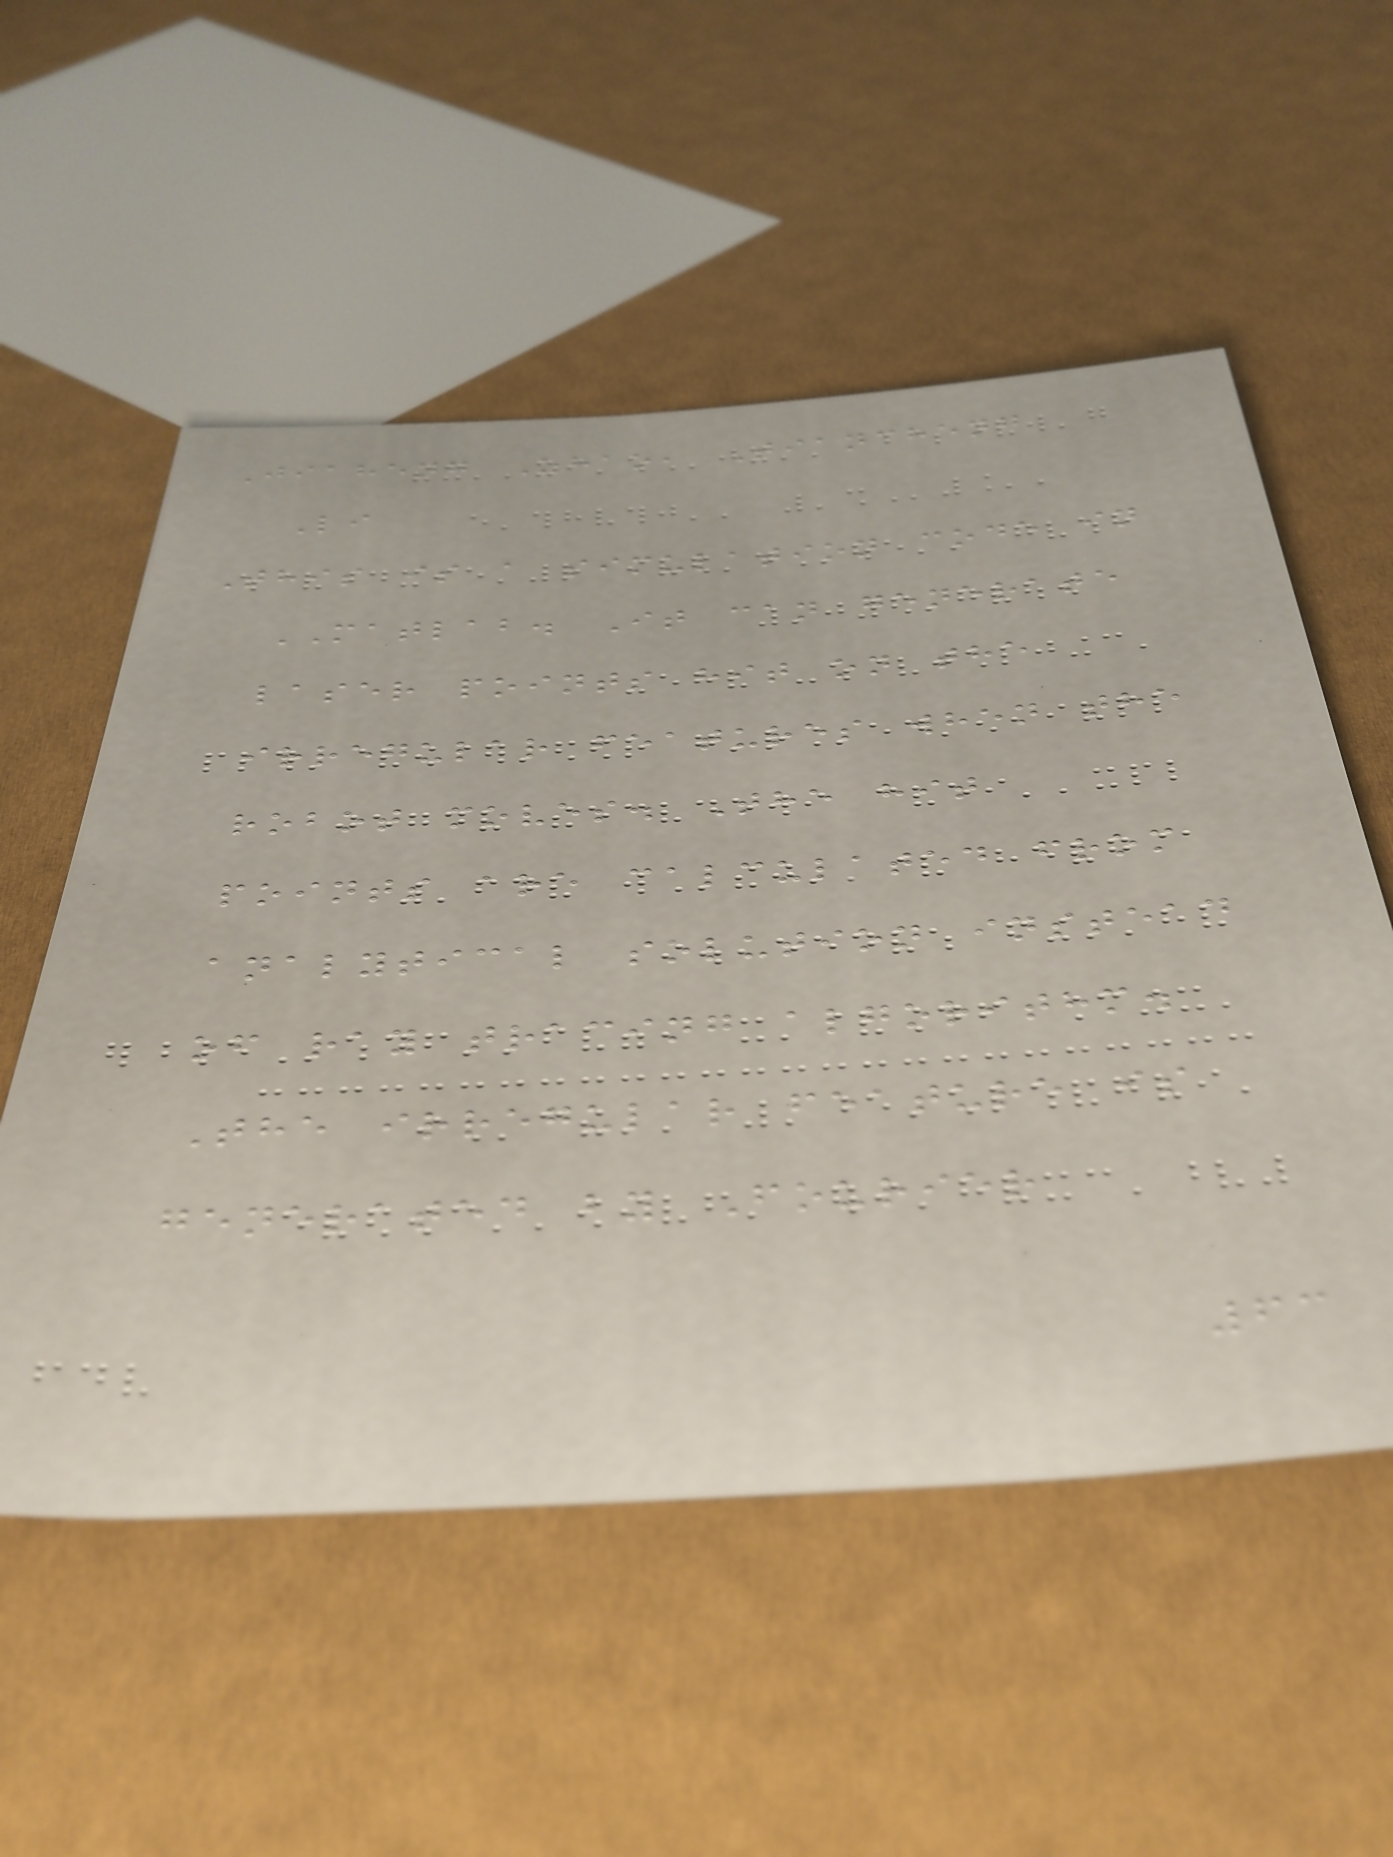Jiaheng Zhao, Tiancheng
Li
This is a simulation code in
MATLAB. It can generate
laser points hit on the
irregular features when the
robot moves. The hit
points are calculated from
analytical solution instead
of ray tracing algorithm.
The irregular feature is
generated by Fourier
63
